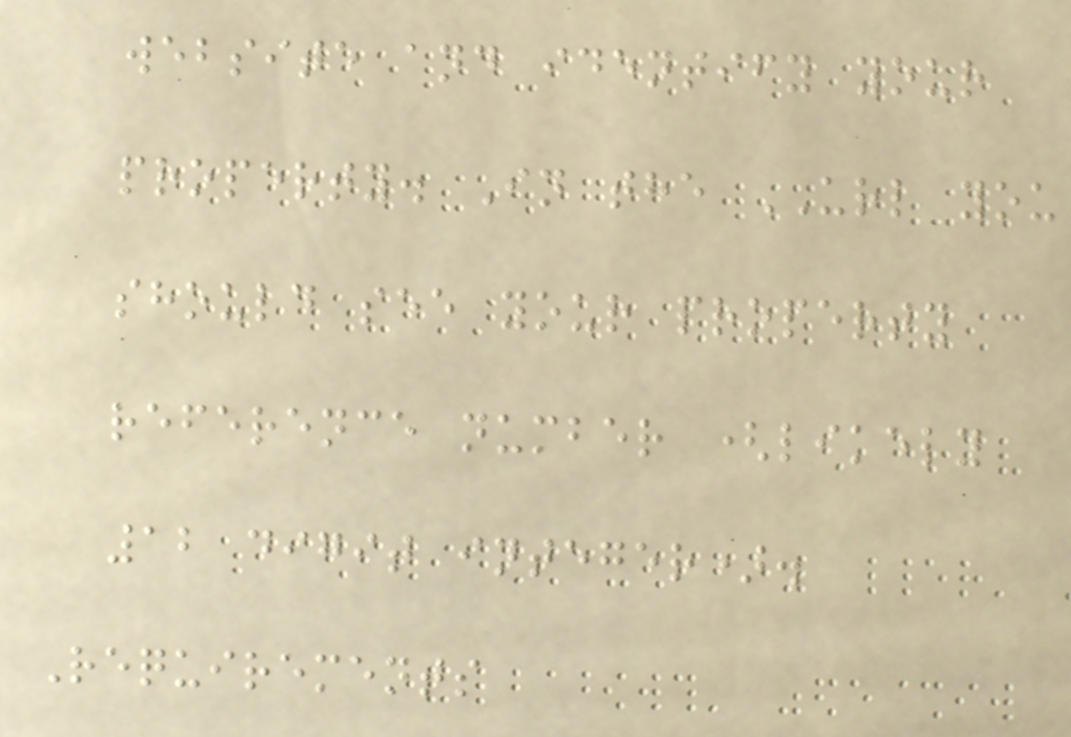website and identify your
property. In the URL you
should see your property
reference number (likely
12 digit integer).
Requirements
